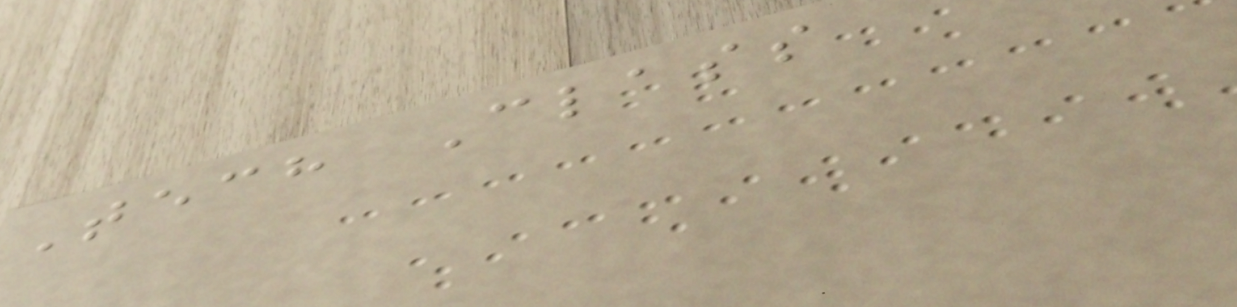Tech Class
